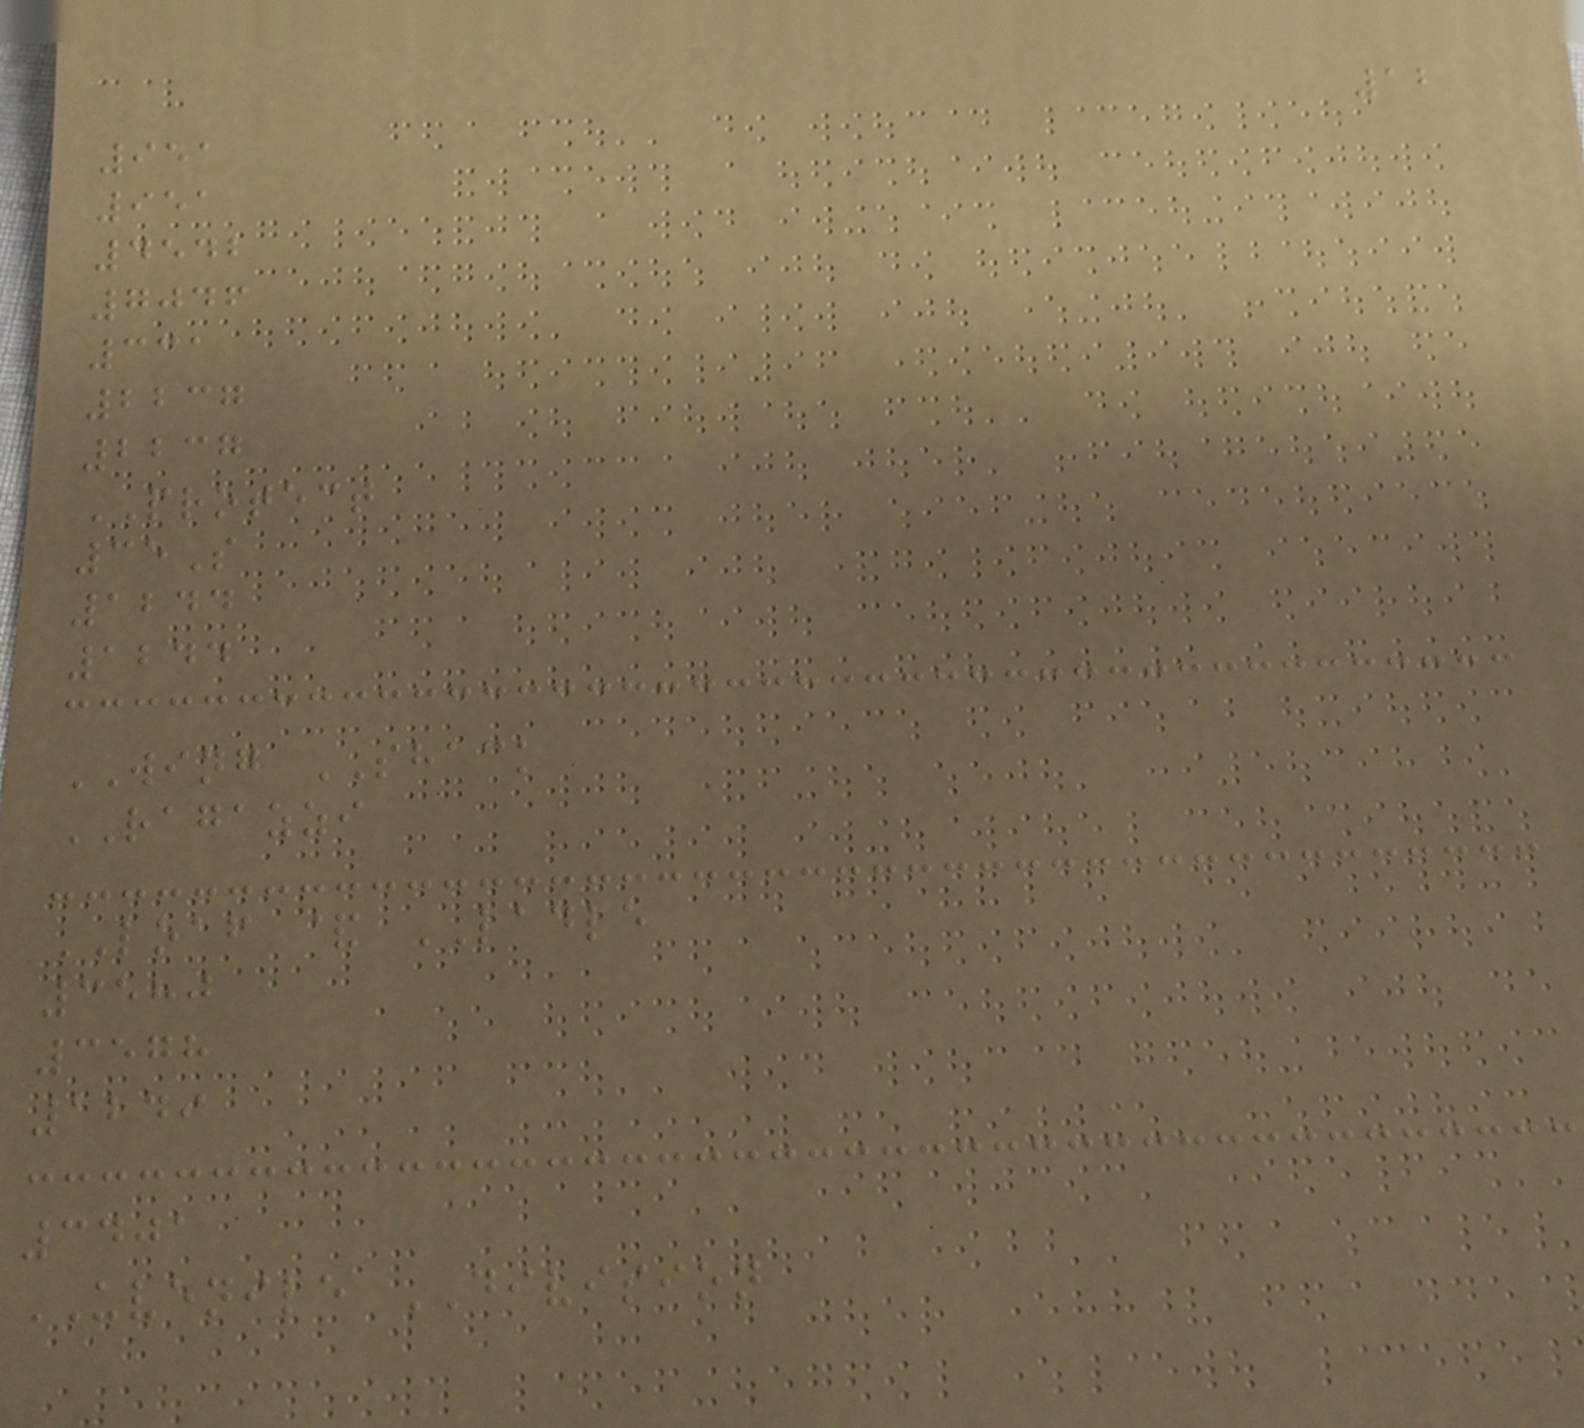12
951
951
4542
7046
331
2237
2237
PROTECT
35S
1244
1244
WING SHACK
RAGAZZI
LOAF & LADLE
3580
3578
1249
3401
UVENILE DIVISION
